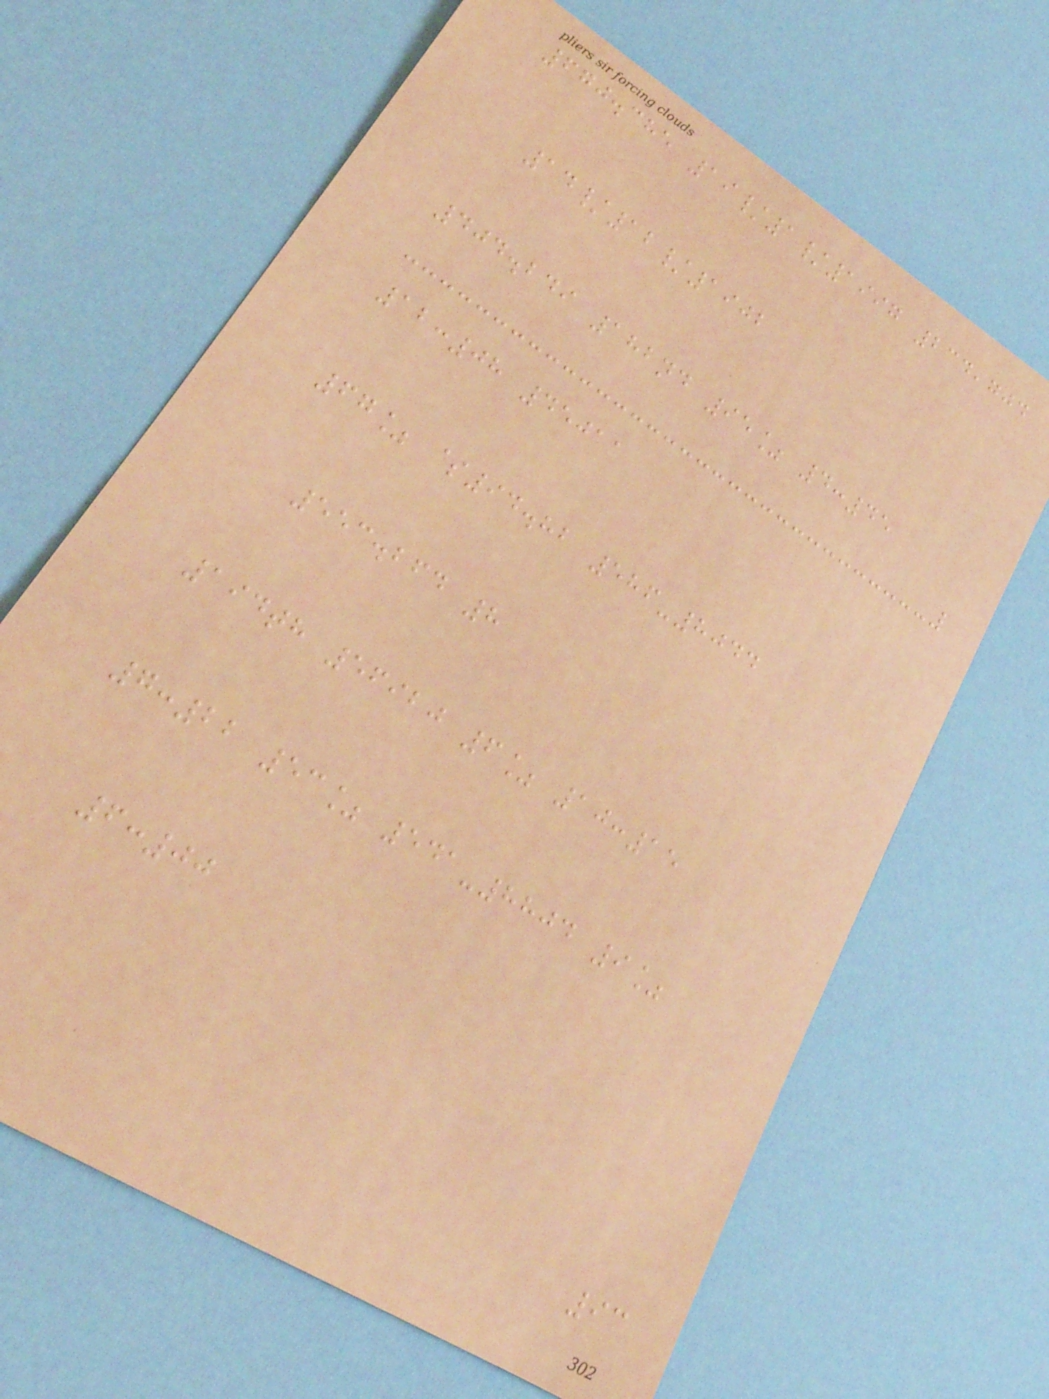670.385 19/1/1997 234,704
14/12/1902
404.249 182nd 95% 4:45
12:08 45011
67% $94.82 586-8044
553.264 8
194th 56920 6% 10:15
7:22 53% 541-8804 9%
6:00
93
